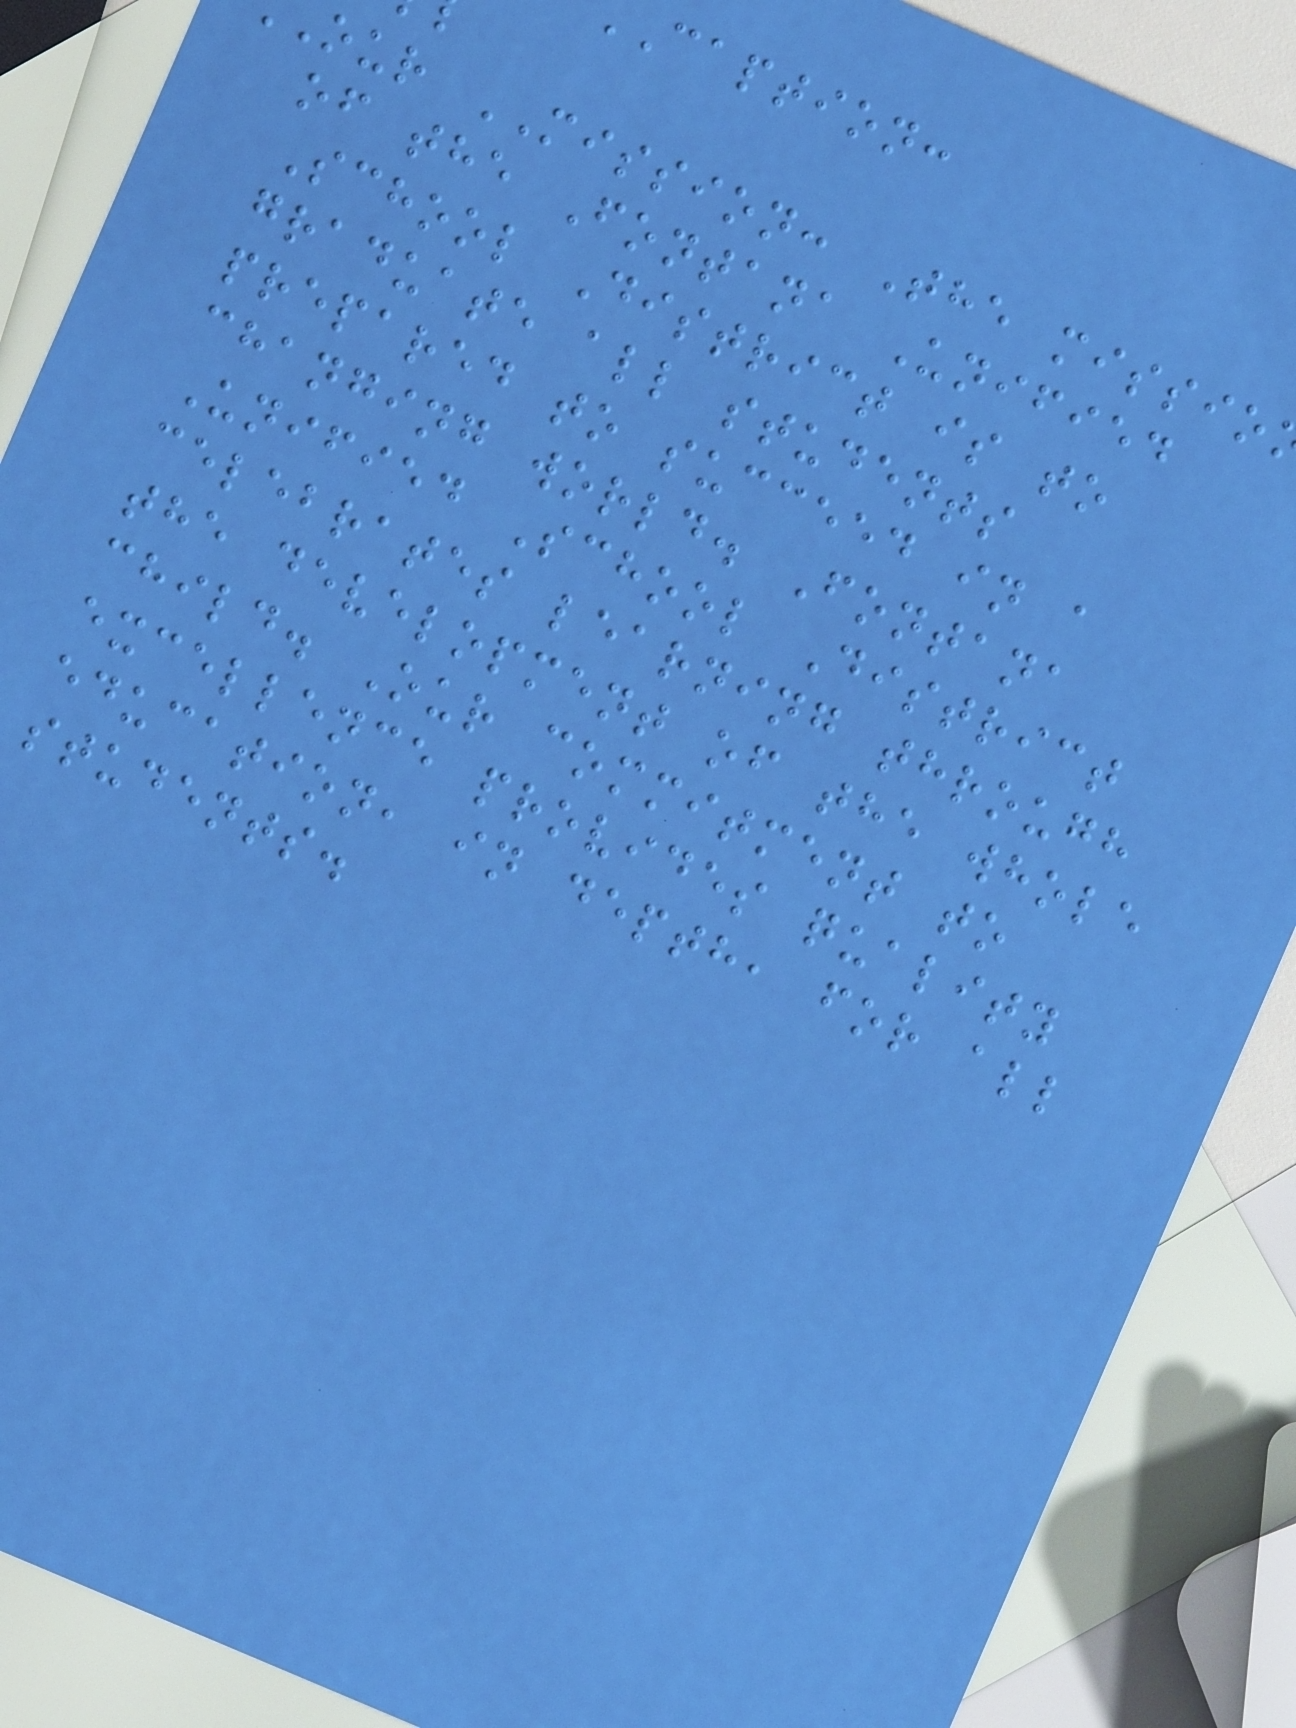caption:
our MISSION: The missio
of the Fontana Unified
School District is to
graduate all students
prepared to succeed in a
changing world. Fontana
Unified School District
celebrates learning through
the development of the whole
child. Our commitment to
excellence provides quality
education, in depth, for all
students.
